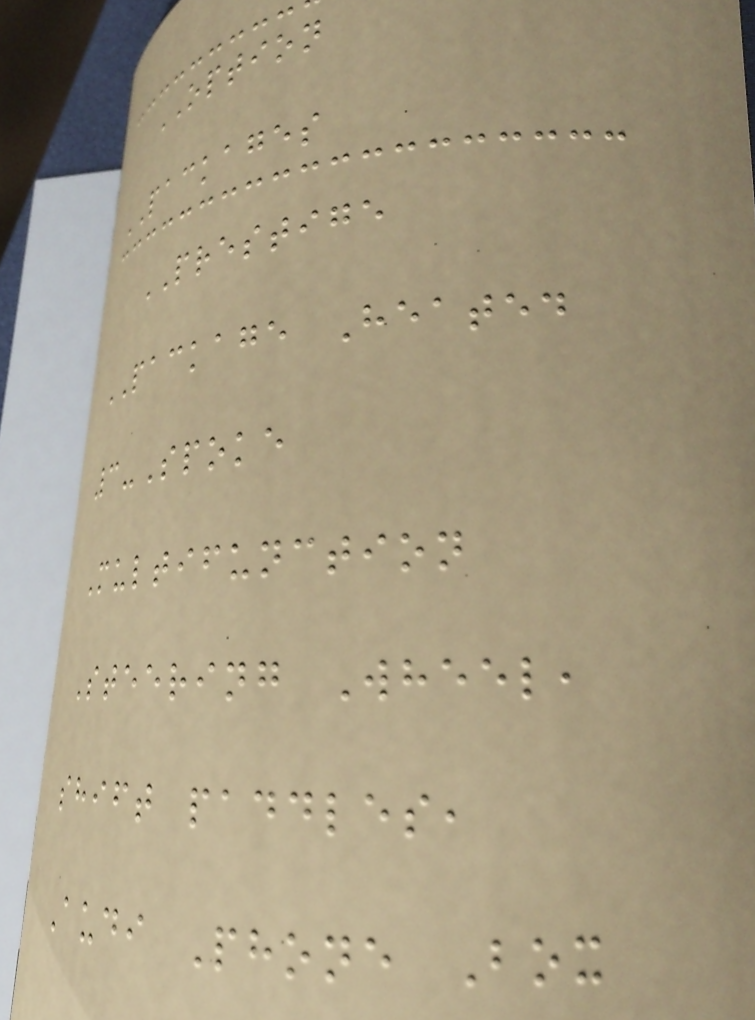OPTION
PACKAGES
PRESTIGE
PACKAGE Heated
3-Spoke
Multifunction
Steering Wheel,
shift paddles,
Audi Phone Box
